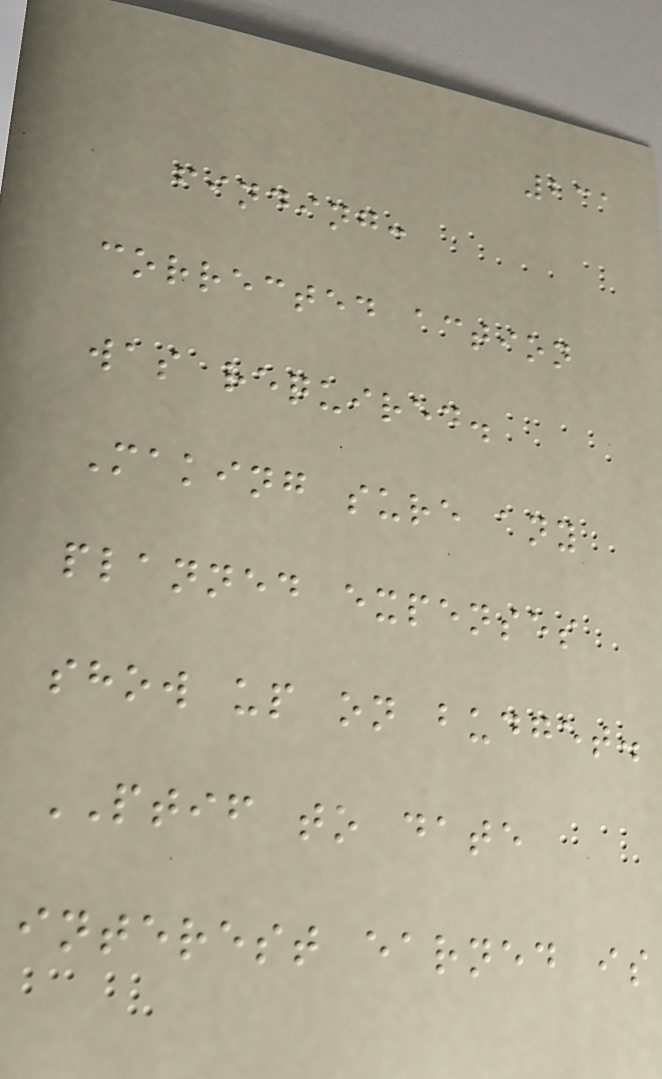231
finding:
corrected action
was required.
Making sure any
planned expenses
show up on budget.
PTIF to date
interest earned is
